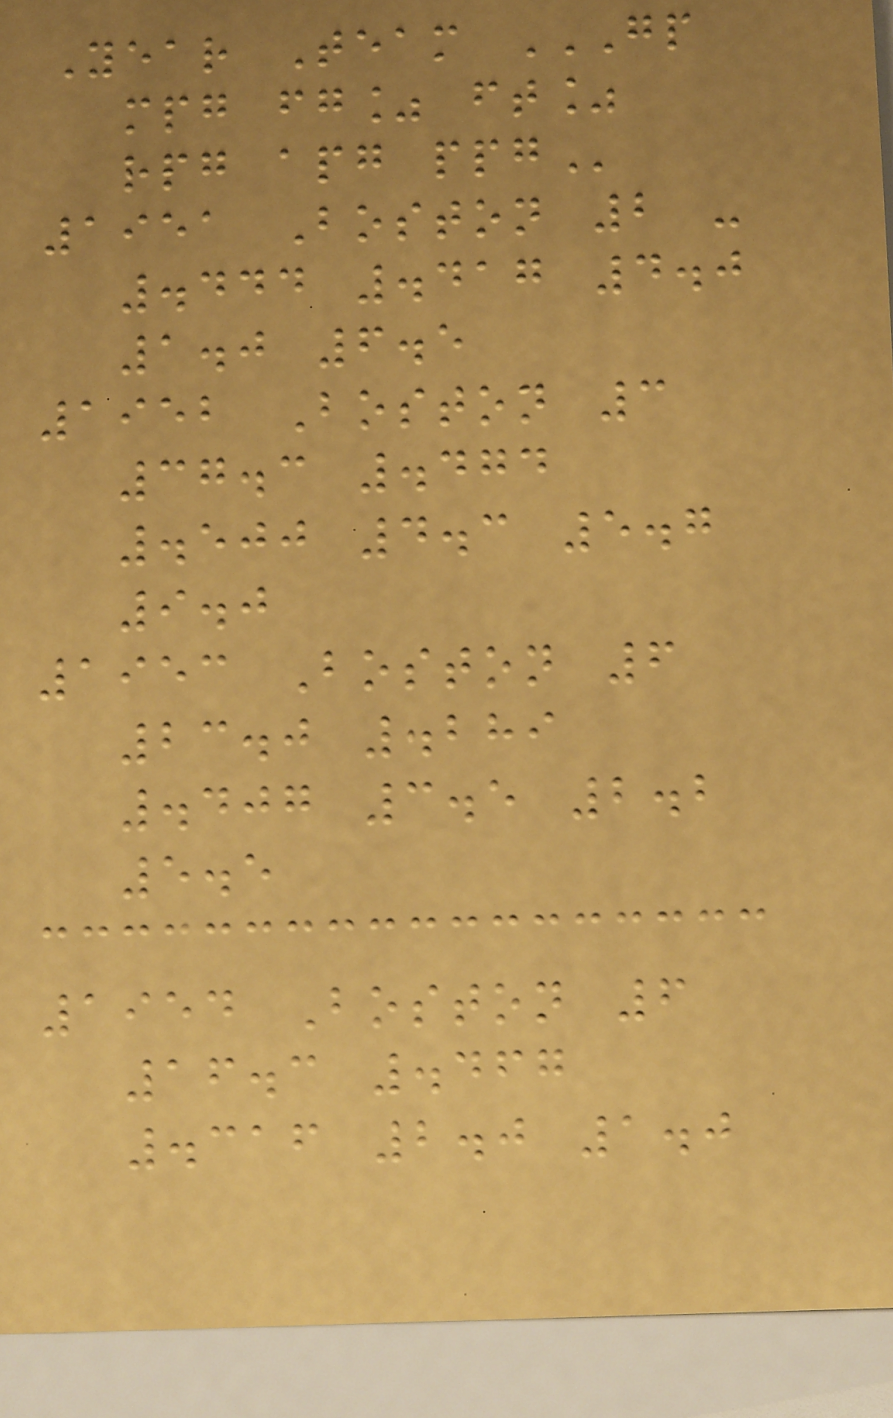Year Team GP
MPG FG% FT%
RPG APG PPG
1951 Boston 2 -
.444 .417 4.0
1.0 6.5
1952 Boston 3
37.3 .474
.500 4.3 5.7
9.0
1953 Boston 6
23.0 .289
.407 3.5 2.2
5.5
1954 Boston 6
16.3 .467
.316 2.0 1.0
